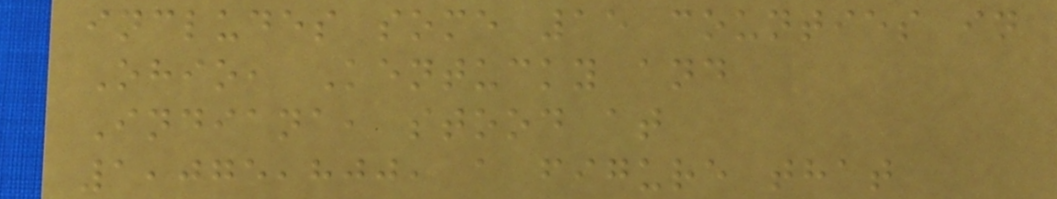includes some 15 counties in
Ohio, Kentucky and
Indiana, stood at
1,075,800, a figure that
